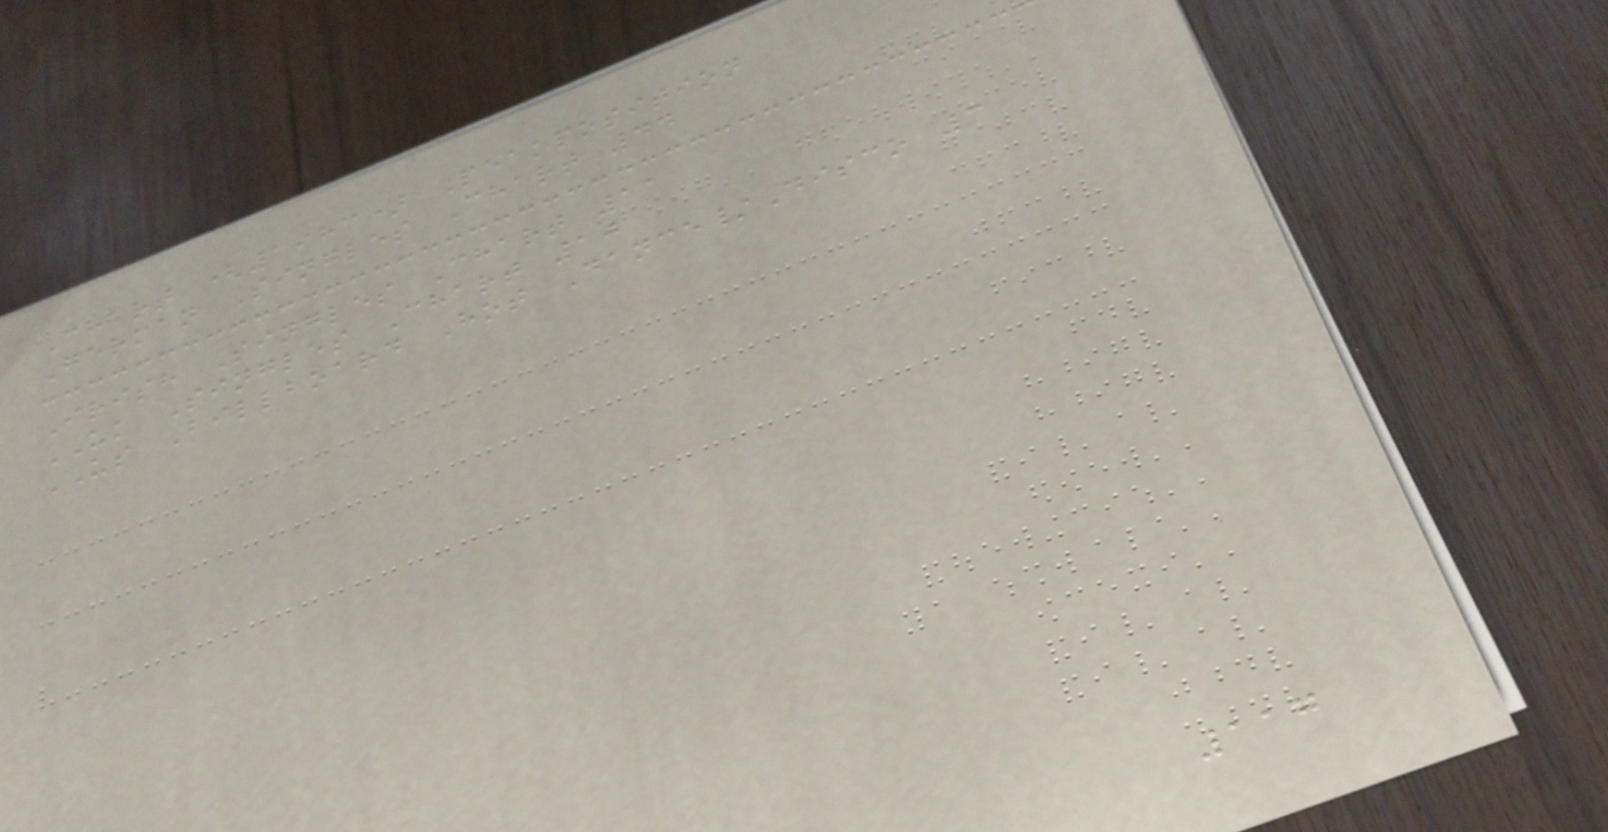Chart (1983) Peakposition
German Singles Chart 44
Irish Singles Chart 11
UK Singles Chart 10
US Billboard Hot Dance/Disco 3
117
